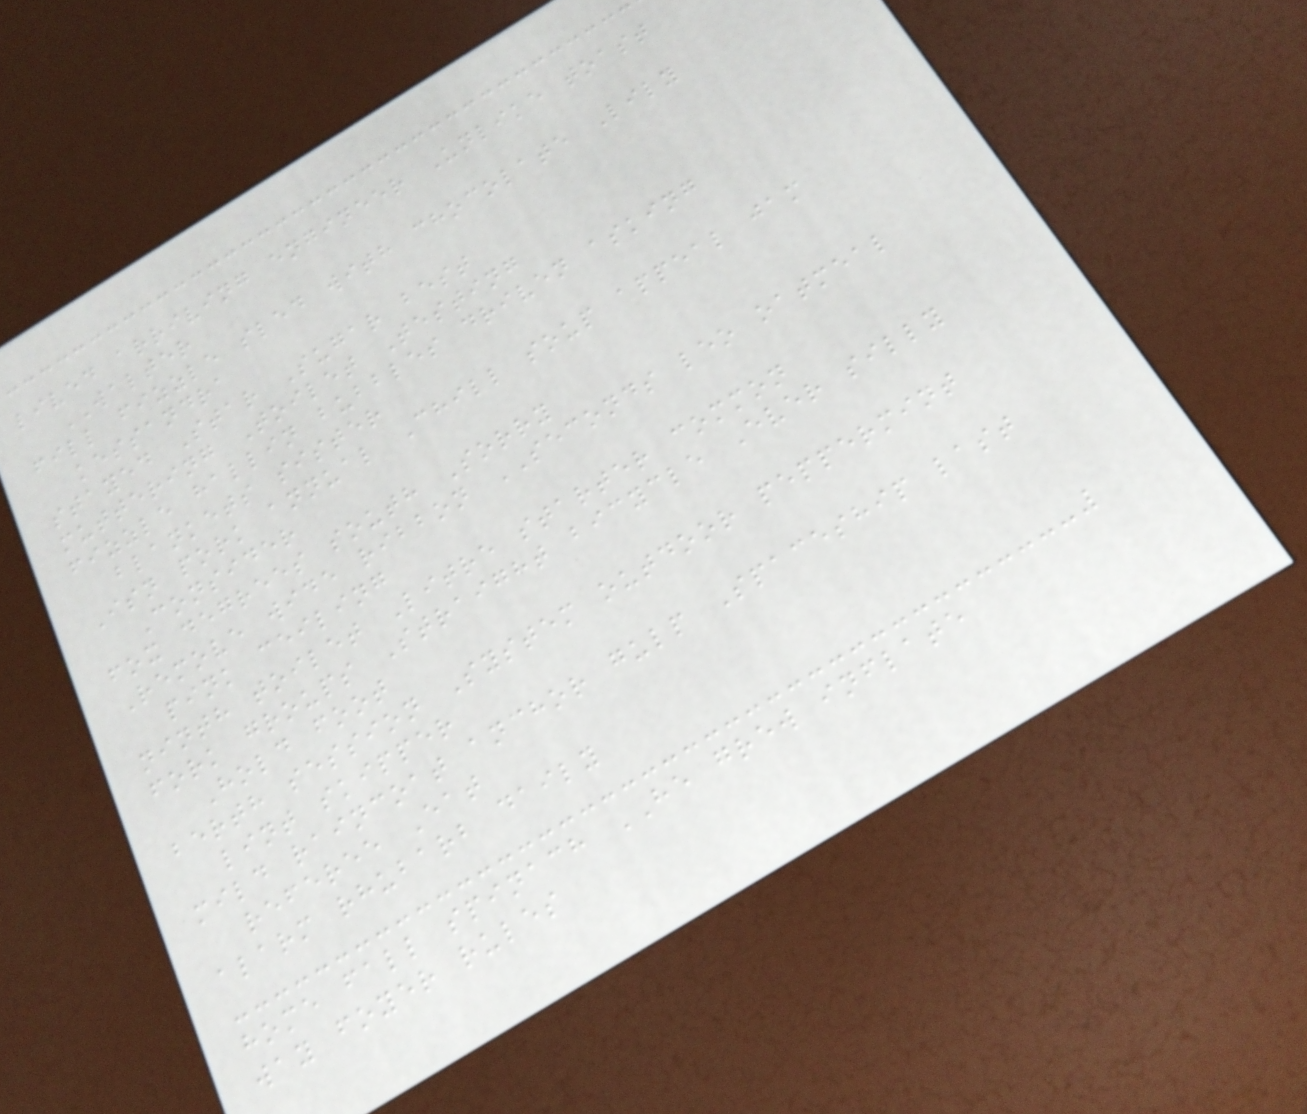lived arriving engineer Unlike toast
WALTER
fill fizzle sled with chocolate Lily
kessandra
stayed Star Sugar best
muttering Toilet Testing
fizzle hallin bubbles driven asking
blankets sister
Isn pork annual Chill soup appeal jam
Consider
fox degrees south Sorry
Remove wide ribbon SECONDS leo oatmeal
pink ceiling
ninth toilet Litre starter common
fork groups Straight bicycle Ever silly
Hold foot
berth session System outdoor peppermint
lint skipper
mild raincoat anchor gulp Spaceship last
referee Eat
alarm rhubarb daily
home fall spinach HE grew inflate
way foyer rules
